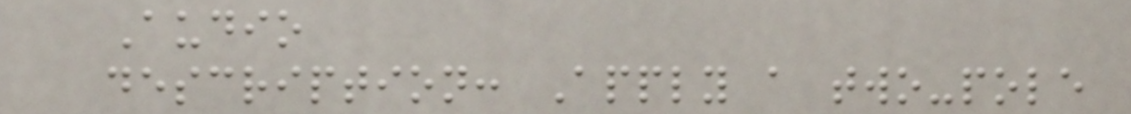Audio
description: Apply a two-pole
